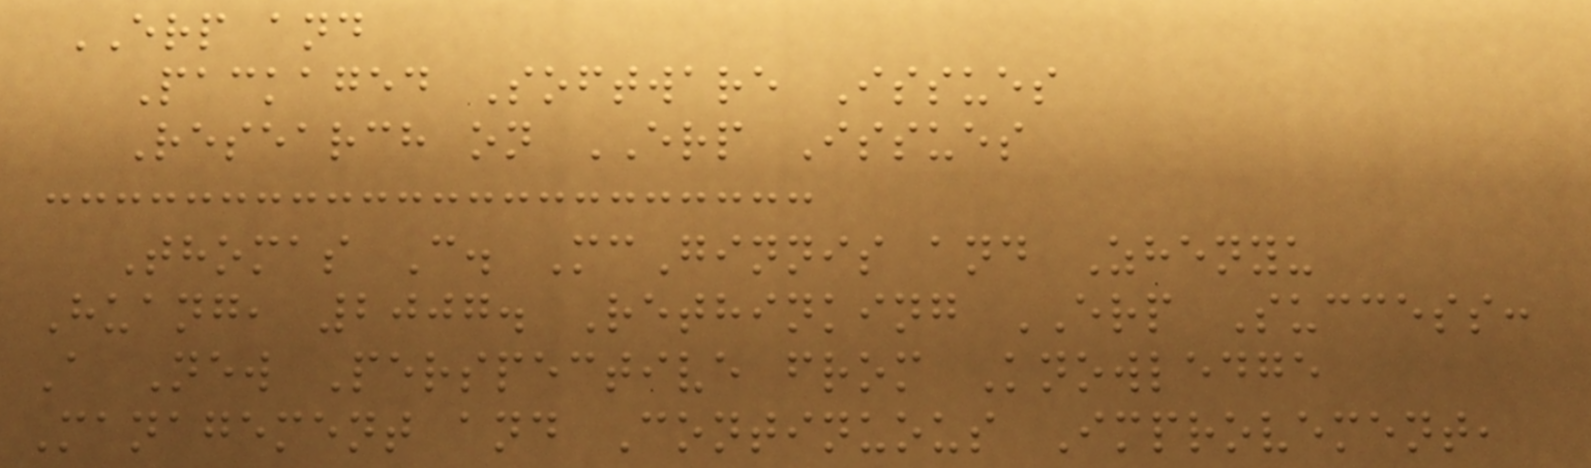ERP and
Packaged Software Issues
Research on ERP Issues
Thomas C. McGinnis and Zhenyu
Huang, 2007. Rethinking ERP Success:
A New Perspective from Knowledge
Management and Continuous Improvement,
